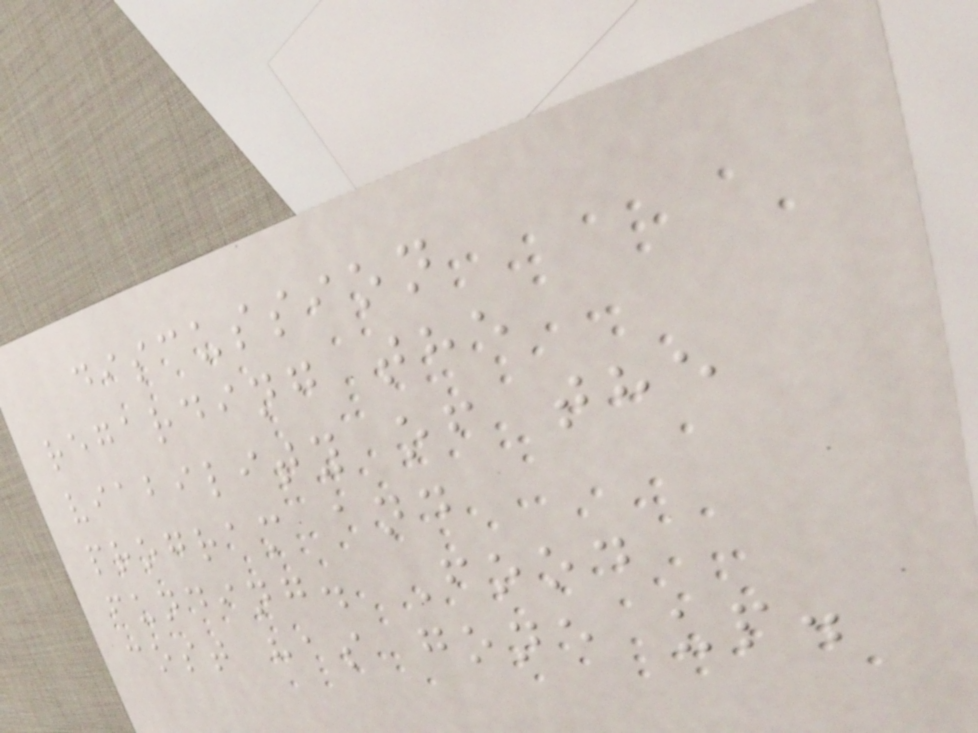discussion
regarding the
viability of the
program and
funding. Food
cost has gone up.
